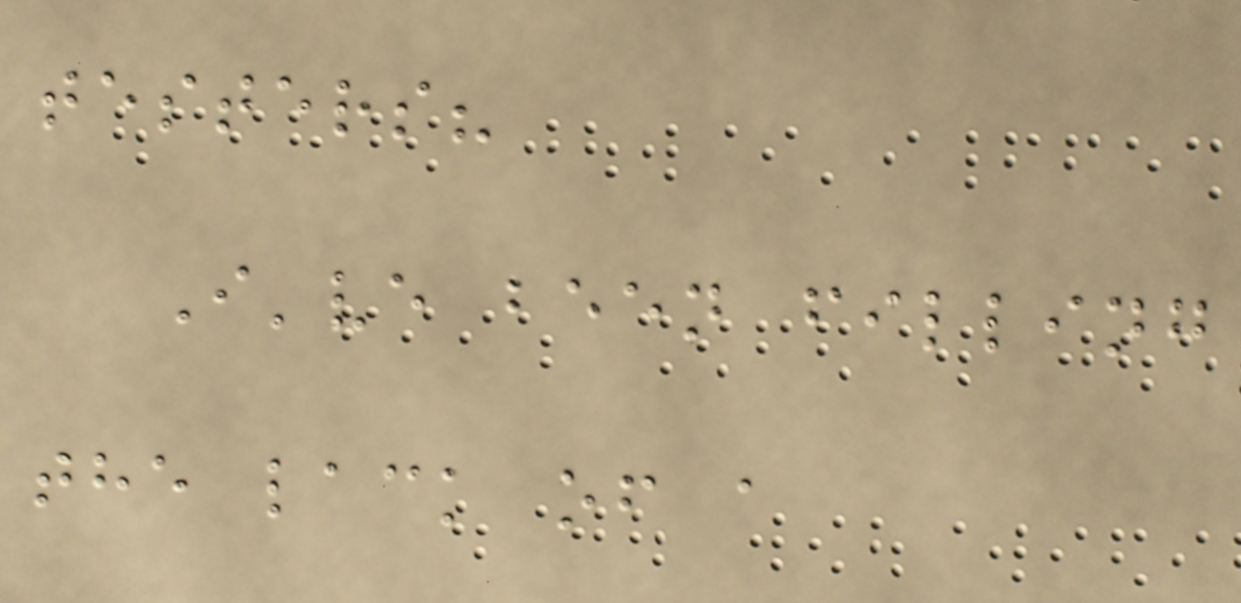testers?
I've been filling
the lack of a
